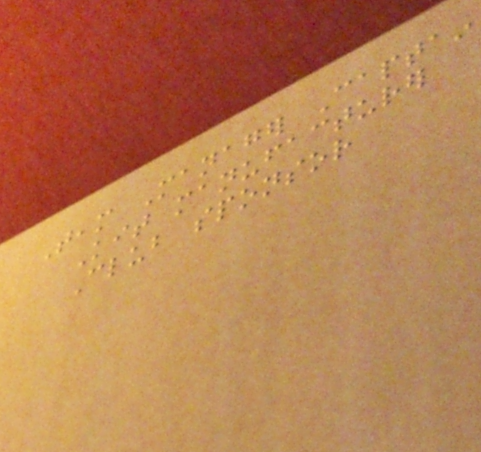Team Manager Captain
Kit manufacturer
Club sponsor
